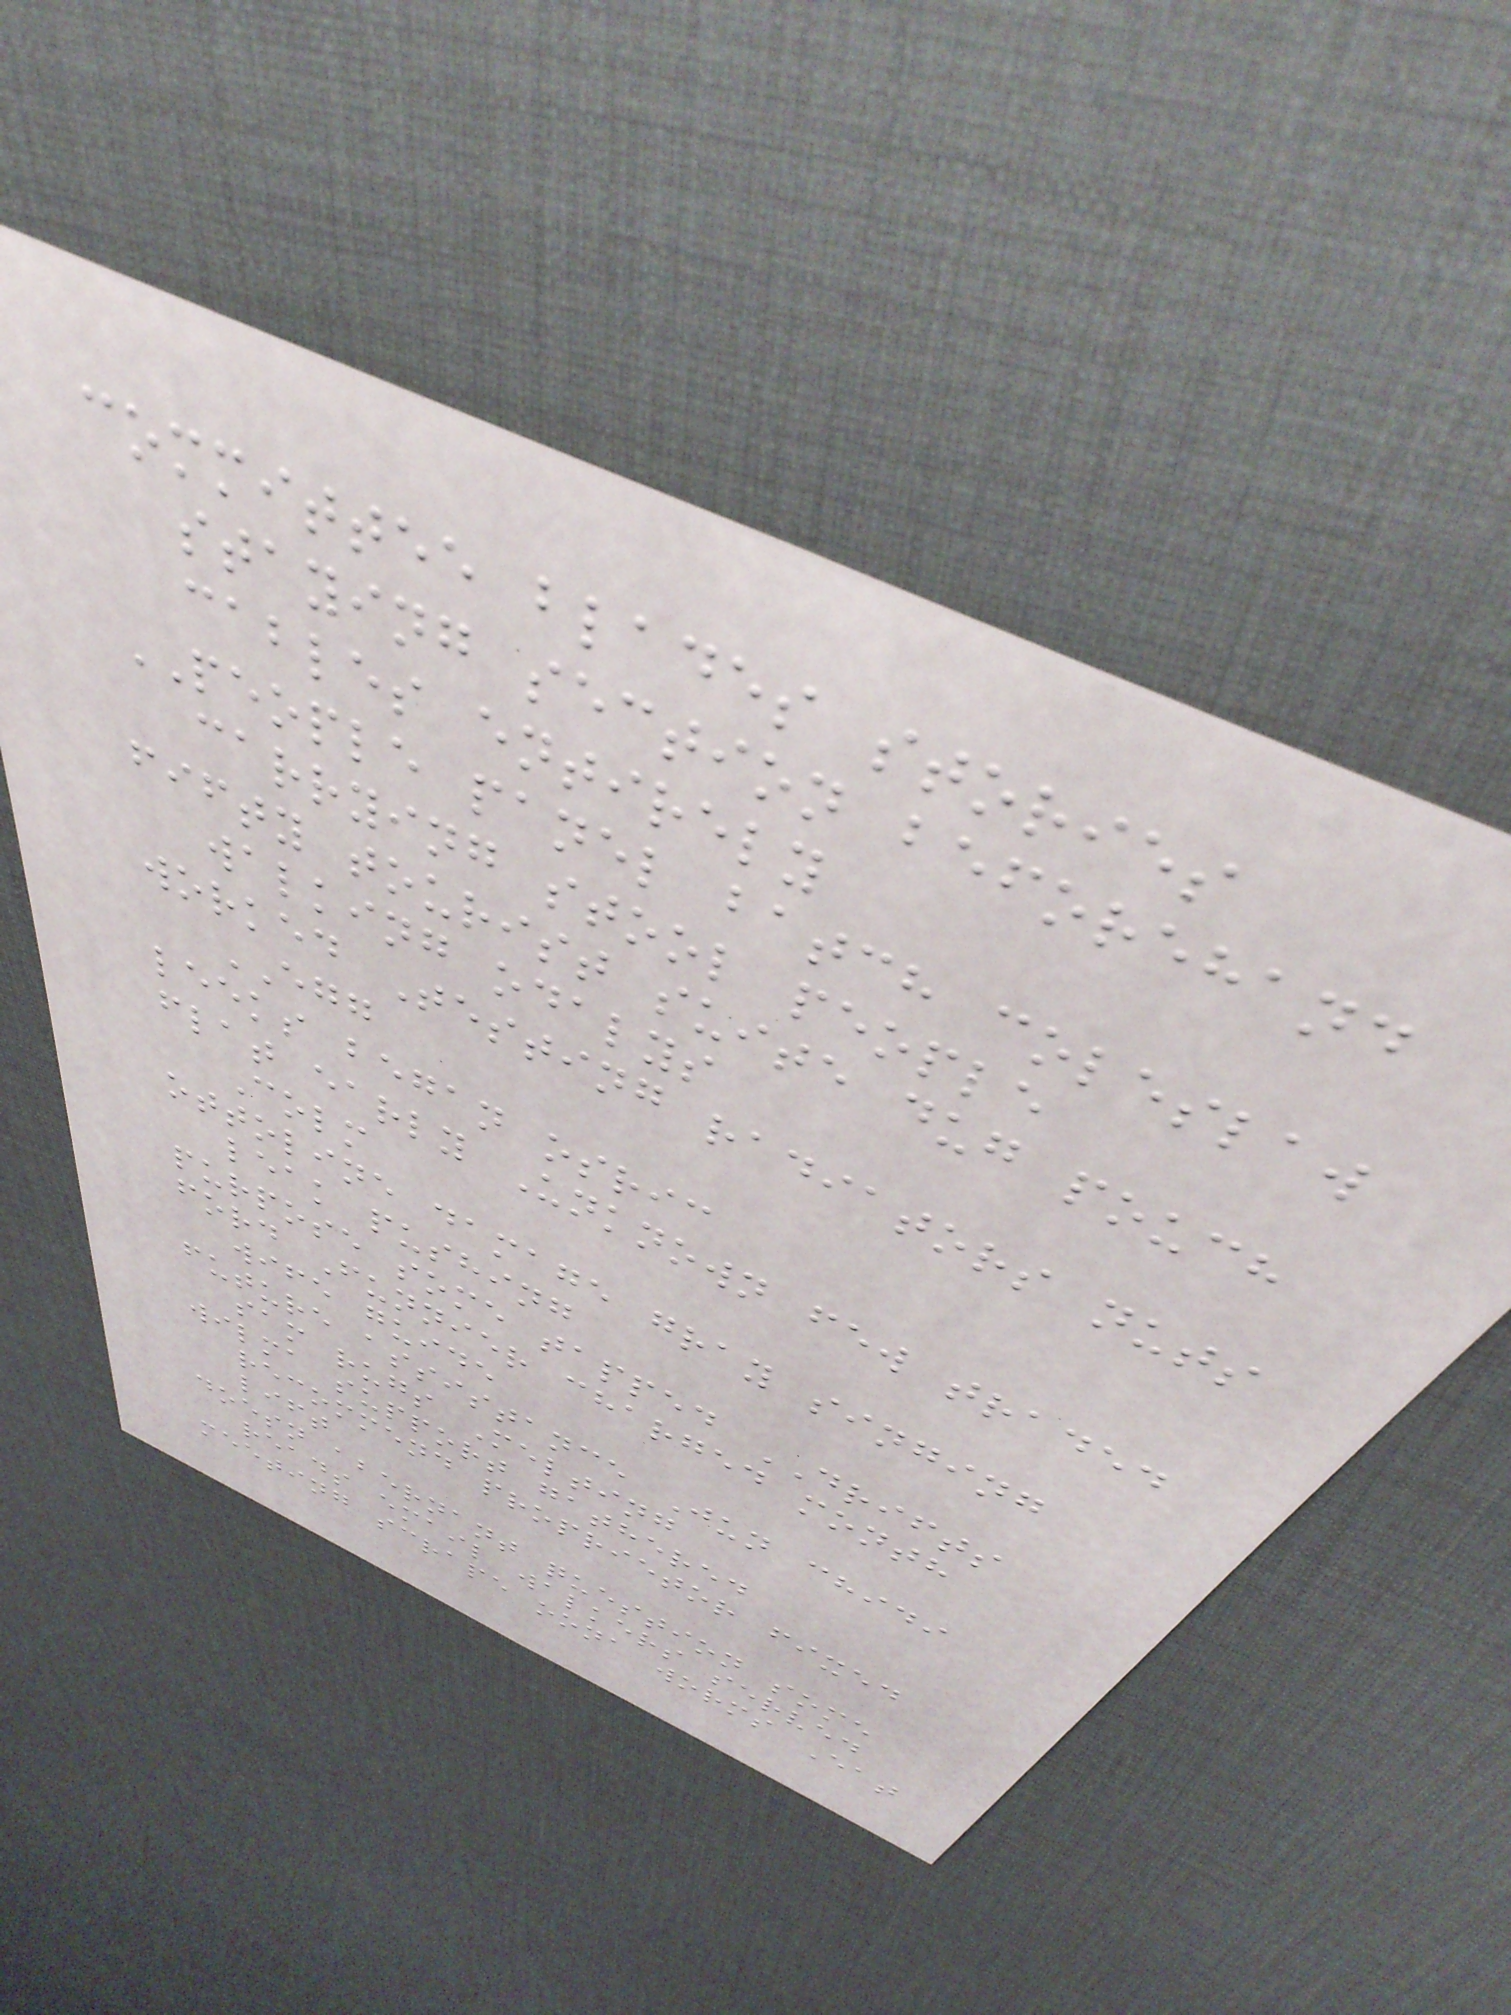committee blades stories
staying section beforehand
cables entirely
PEOPLE panel batch coleslaw
carrying stool people
fifty tourist suite dug pouch
walking odalys
worked Testing radiators nuts
EGG
leeks began osric
flat early Unknown few traded
Colm
ottoline damage gray singing
leak pushing
purpose some tapped DRIFTS
ford Funnier charged month
wife guide
future assistance Jun chidi
sam rugs Melting
wilma support gathered
recommend proprietor fixed
lift
doesn abernant question some
reads email walkers served
meeting scrape oona worms Eat
